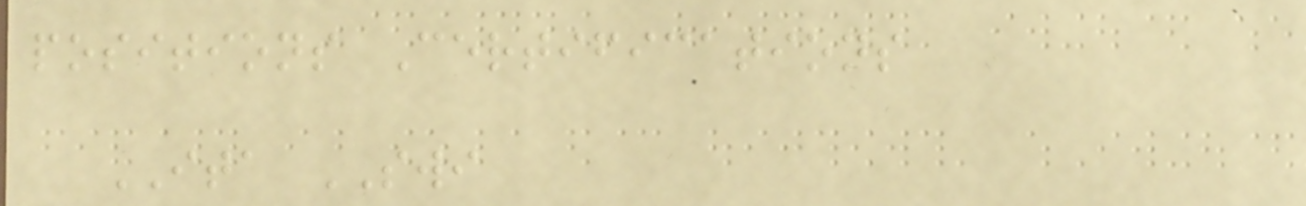positions Certifications
ITA SWI
